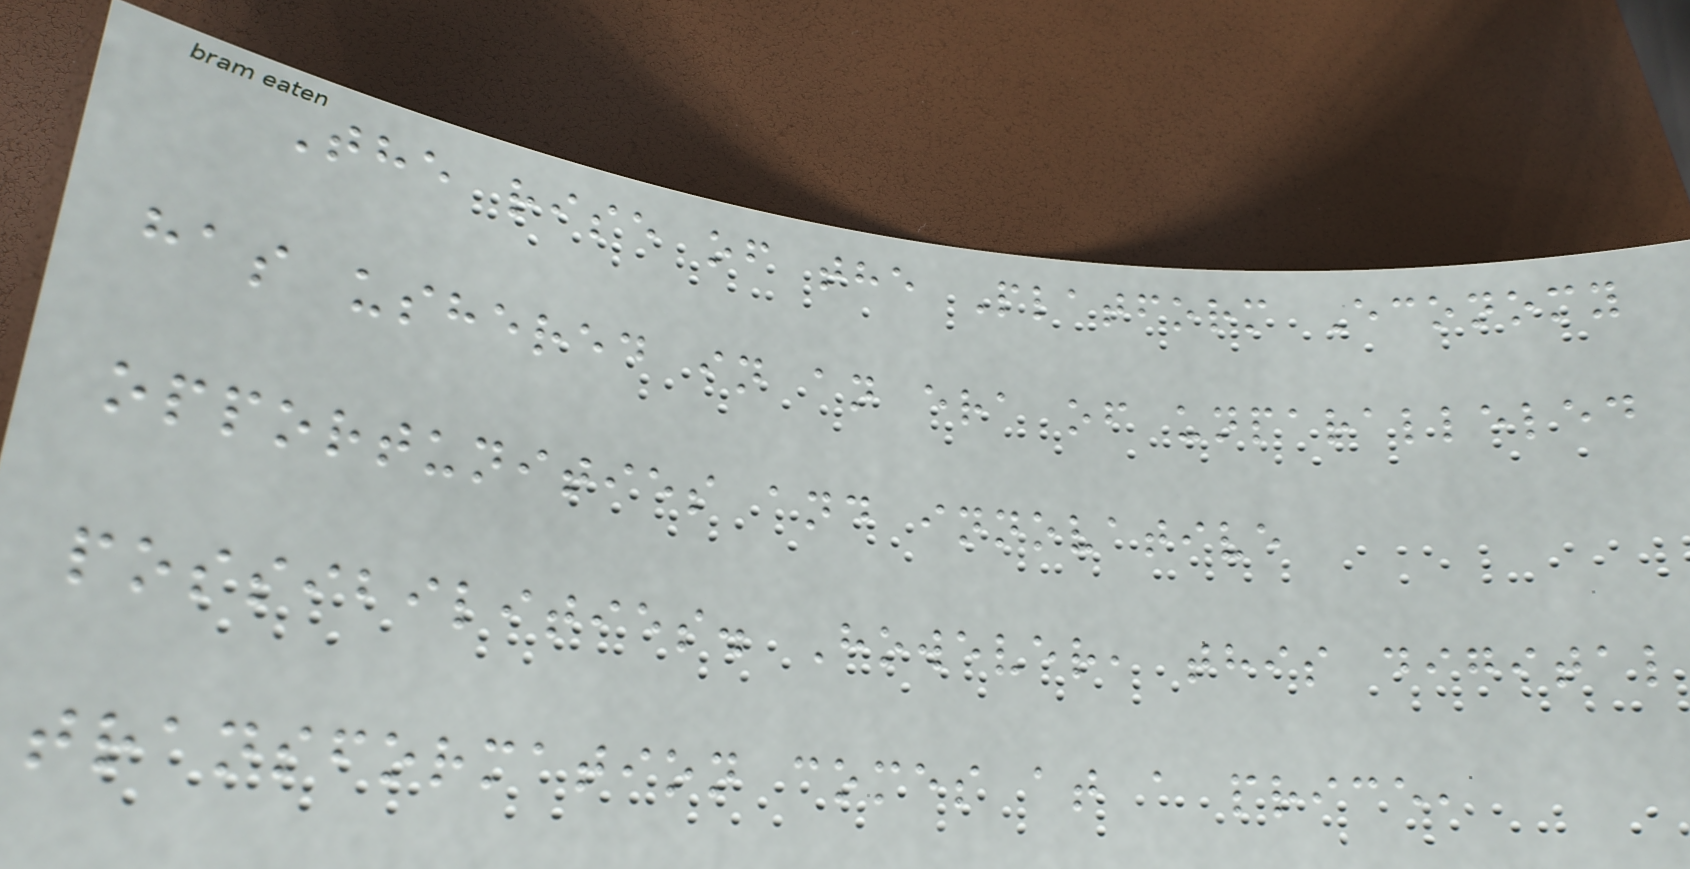The rise of the Platform Economy
has ushered in an era of unparalleled
opportunities and innovative
possibilities. However, this digital
transformation comes at a price,
